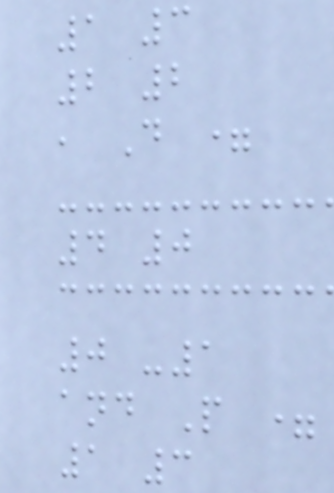1 3
2 2
, D =
4 0
0 -1
and P =
1 3
